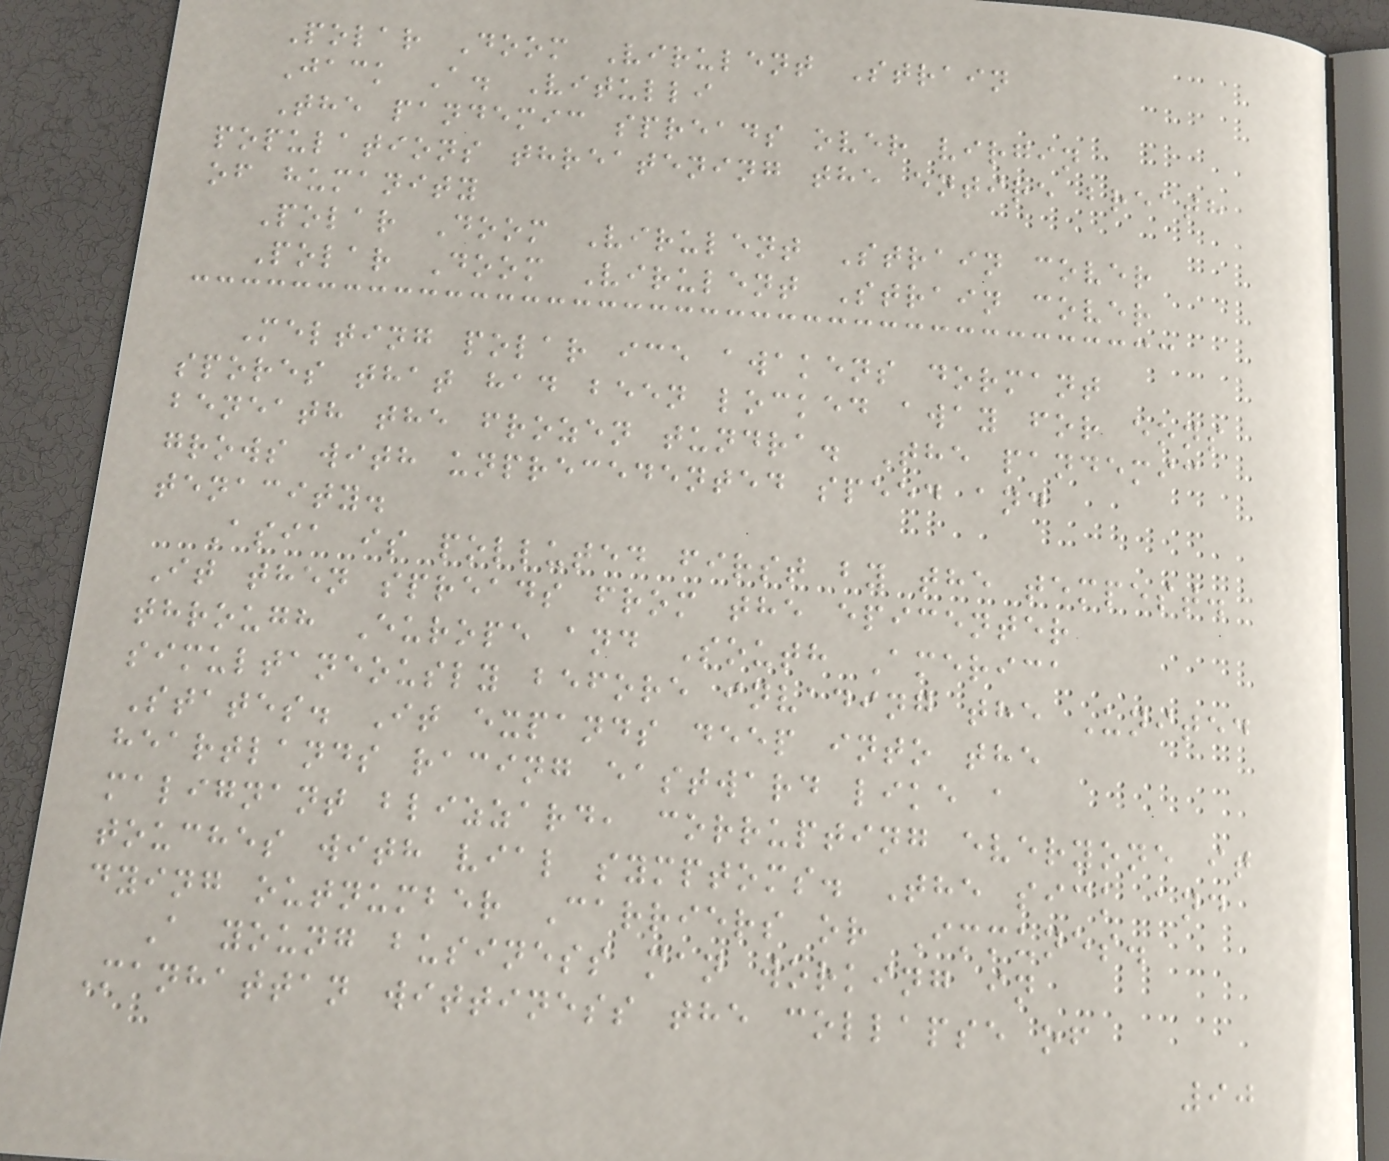Polar Doom Virulent Strain
Jack A. Vitulli
The pandemic spreads over virgin
populations threatening the entire breath
of humanity
Polar Doom Virulent Strain cover
Polar Doom Virulent Strain cover
Melting polar ice awakens dormant
spores that had been locked away for eons
beneath the frozen tundra. The pandemic
grows with unprecedented speed and
tenacity.
Asia is polluted first by the tempest.
It then spreads from the epicenter
through Europe and South America
simultaneously before invading the United
States. It expands deep into the
heartlands racing eastward like a
malignant blizzard, corrupting everyone it
touches with vial symptoms. The sick and
dying outnumber Carriers or Immunes.
A young business man working in
Manhattan wittiness the collapse of
90
